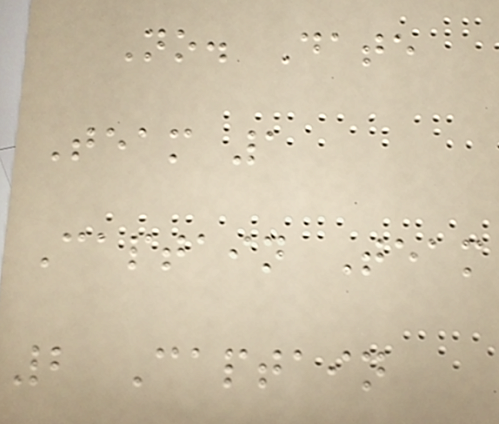No. Date
Team 1
Captain Team
2 Captain
